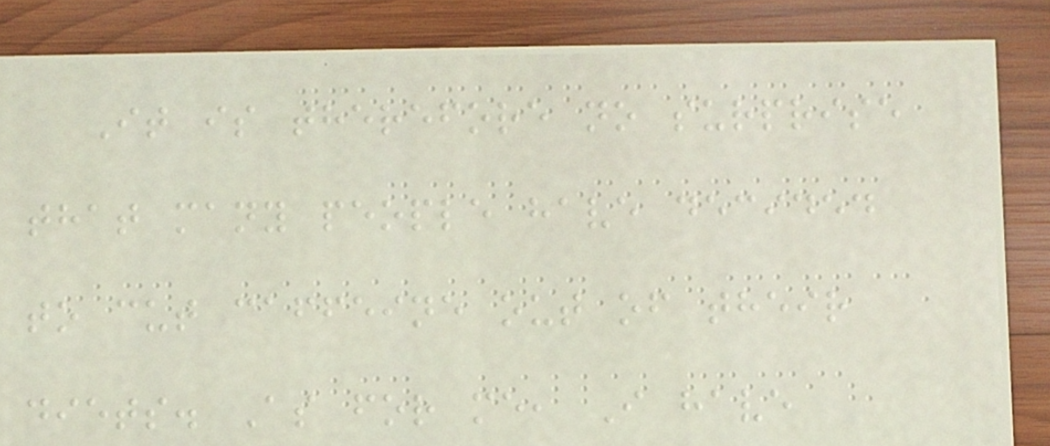It is therefore no surprise
that many people have decided
to cut caffeine out of their
diets. As for me, I have
